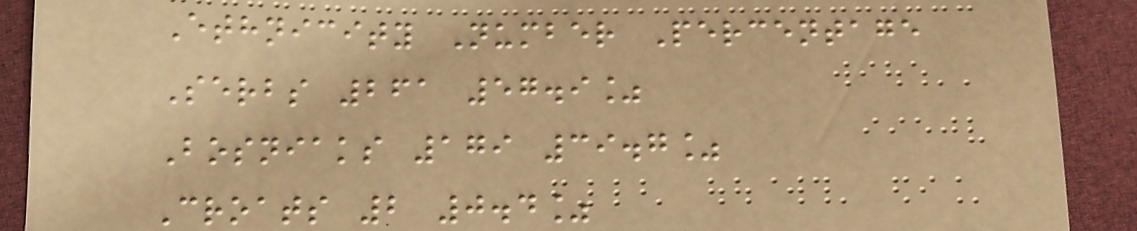Ethnicity Number Percentage
Serbs 261 57.9%
Bosniaks 179 39.7%
Croats 2 0.4%
